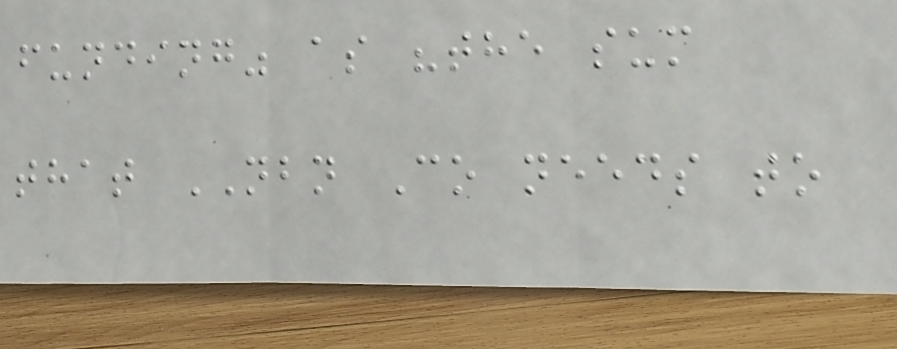funding" as "the sum
that NBN Co needs to
